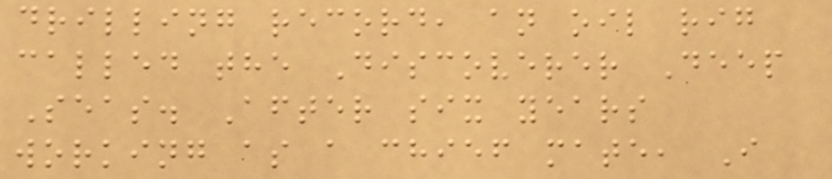drilling record, an oil rig
called the Discoverer Deep
Seas. After six years
working as a chief mate, I
